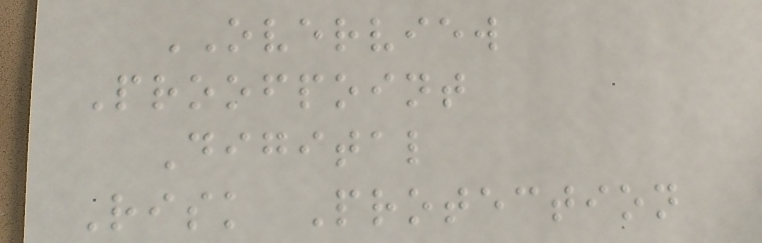OVERVIEW
Proofpoint
Digital
Risk Protection
